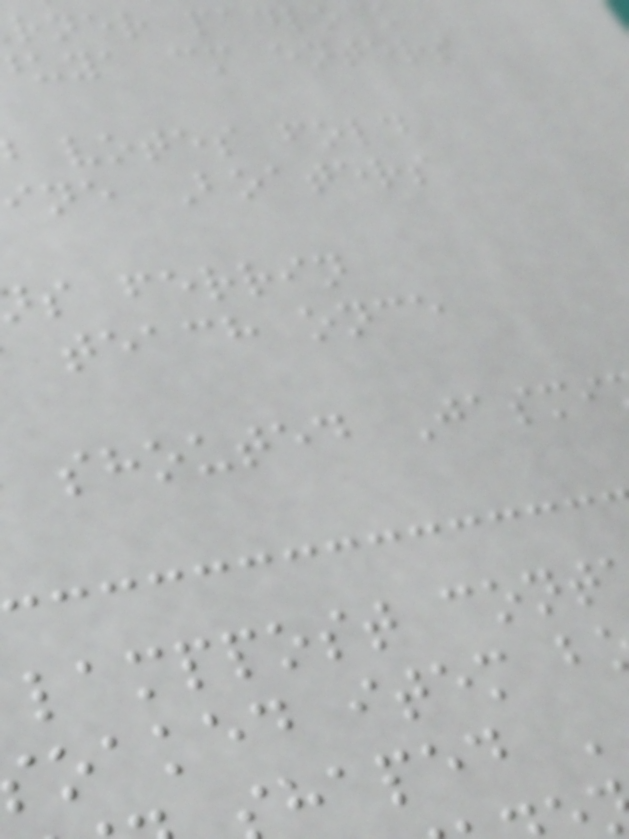rner padlock
uya cm enters
votes fold
ne Boaters
s ferrin
teach once
shouted Jasmi
lamppost cont
oaked item b
